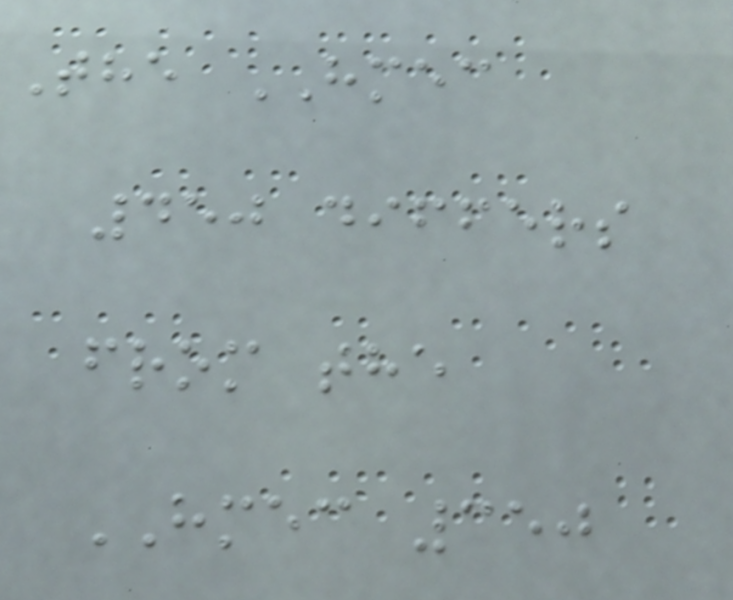The HMEC
450 differs
from the
HMEC 350
